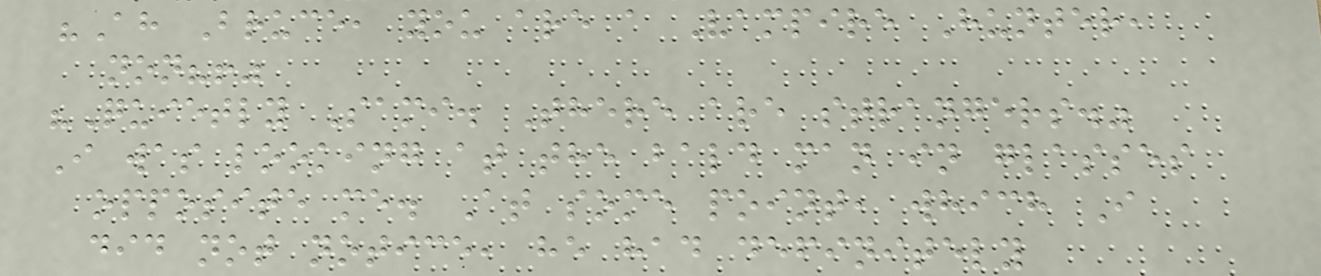"Ah Bruce, you are a Vampire Hunter,
non?!"
"Quietly Sami. There are strangers."
I was looking at the bald man in glasses
opposite me. At some point, which I
did not notice, he had definitely
